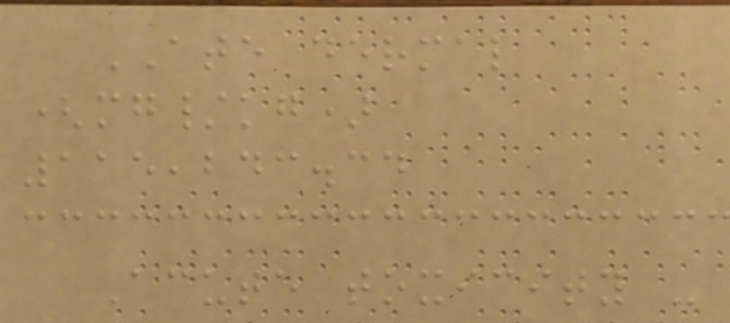ATE dermal
(mg/kg)
115,243.34
Acute toxicity -
